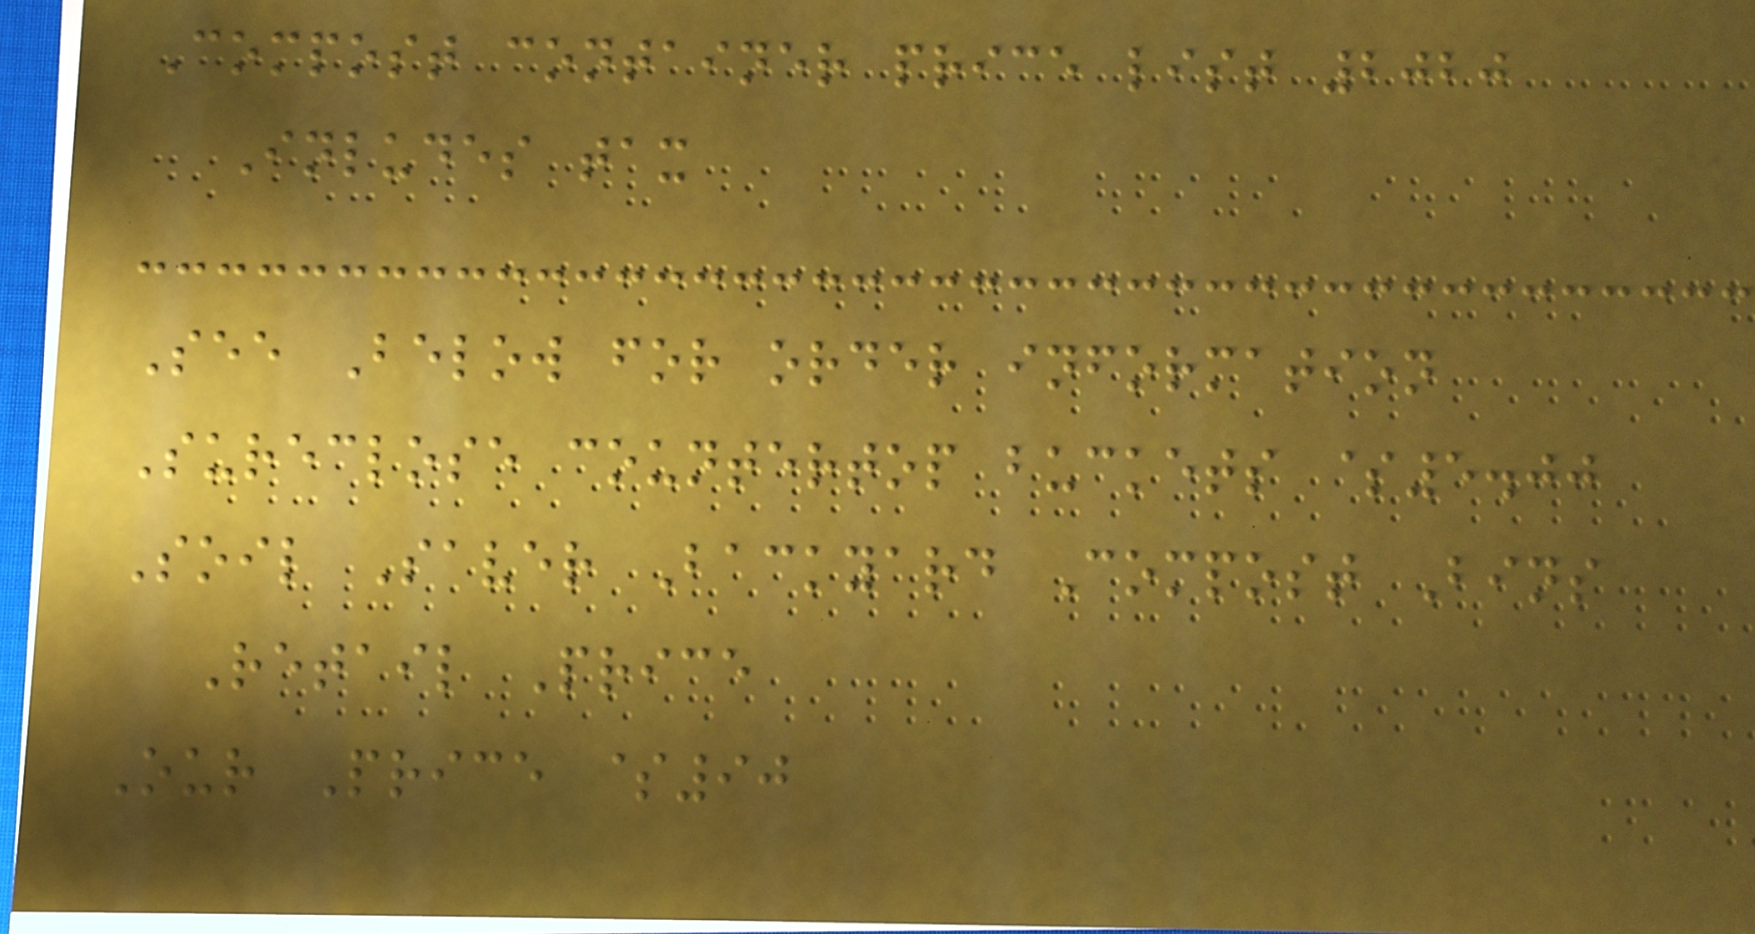Compost container price list 2020
Inludes tax
See Below for order information
Sureclose countertop buckets $5.00
Soil Saver Backyard Compost Bins
Retail Price
Our Price $90
